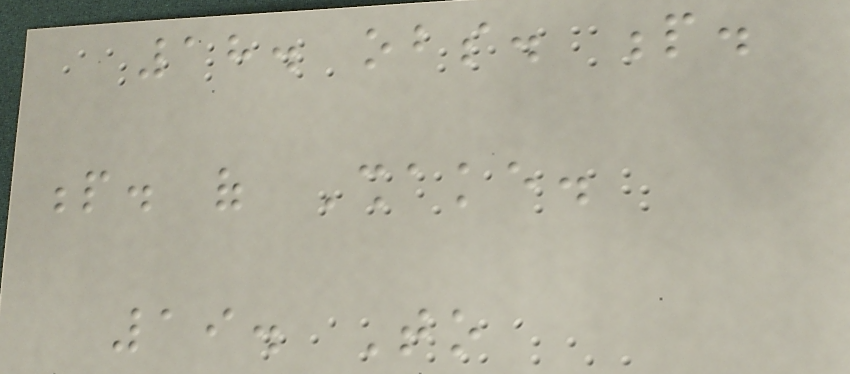18. obs. p.
p. of Shake.
19. To
